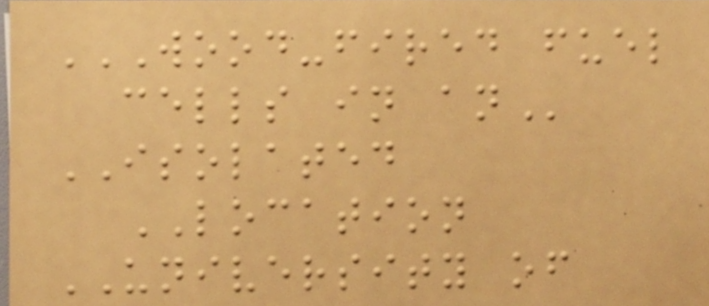WOOD-FIRED FUEL
CELLS IN AN
ISOLATED
LOCATION
UNIVERSITY of
